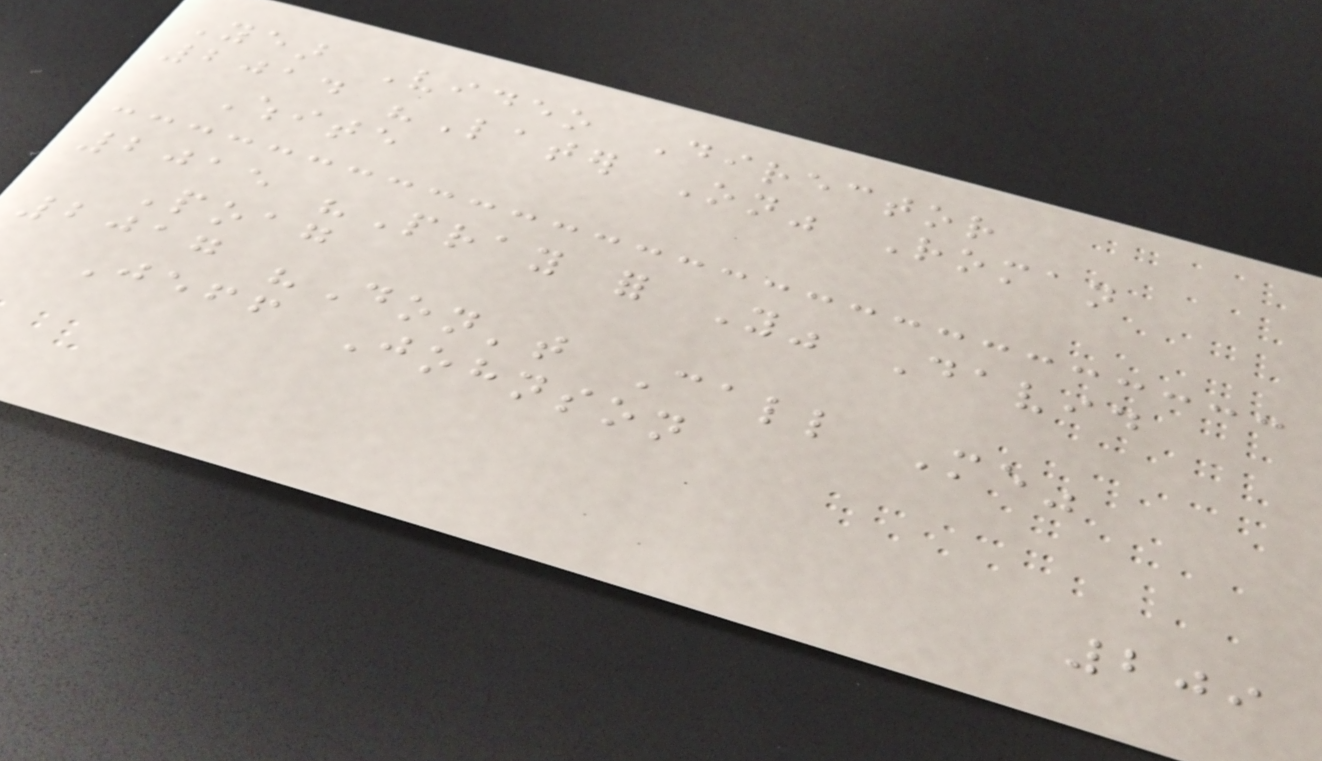Year Video Director
2014 "Later On" Roman
White
2015 "Pray for You" David
Poag
2017 "Don't Call Me"
Jeff Johnson
209
